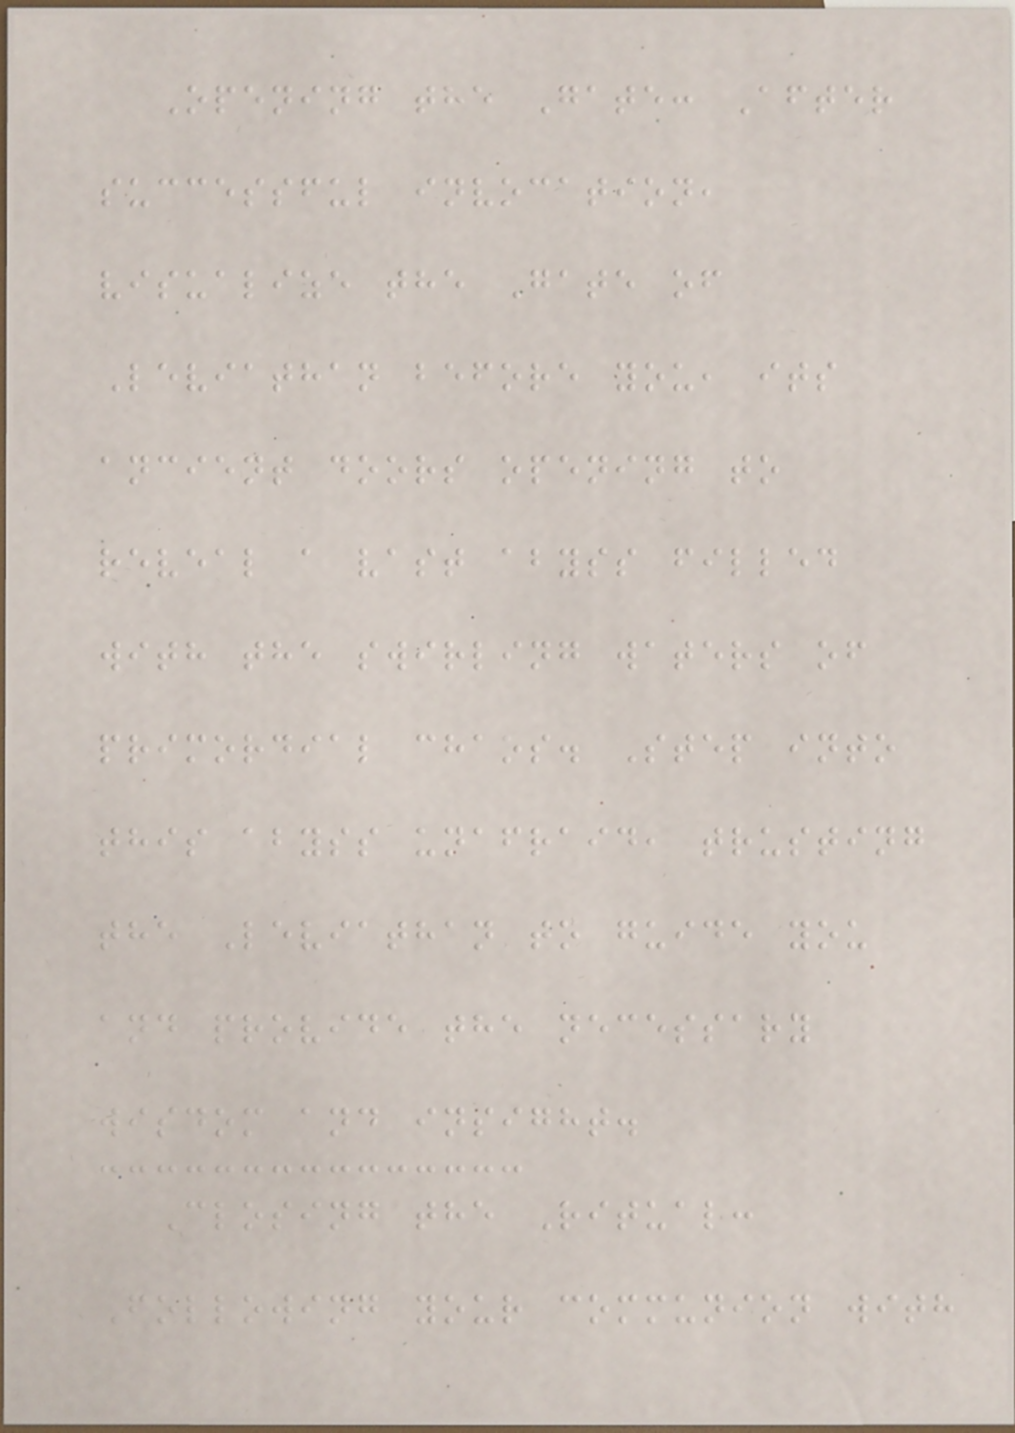Opening the Gate: After
successful invocation,
visualize the Gate of
Leviathan before you, its
ancient doors opening to
reveal a vast abyss filled
with the swirling waters of
primordial chaos. Step into
this abyss unafraid, trusting
the Leviathan to guide you
and provide the necessary
wisdom and insight.
Closing the Ritual:
Following your communion with
